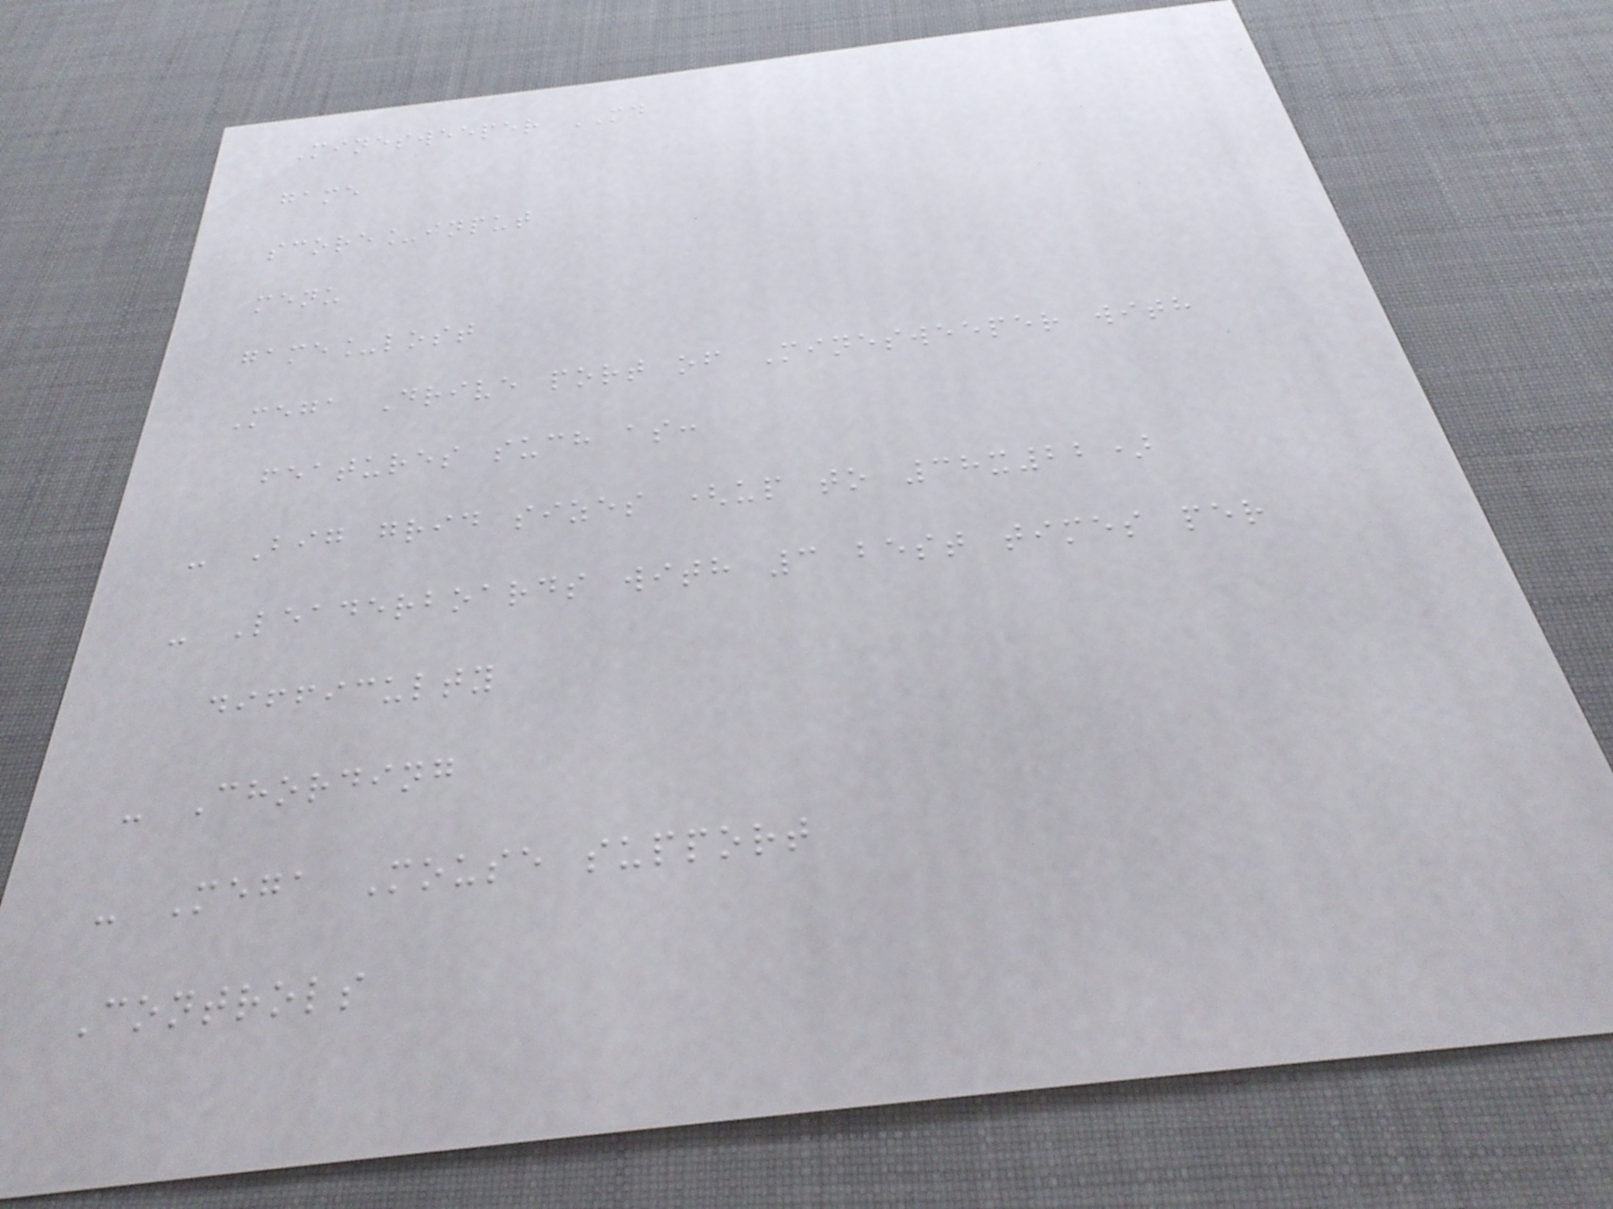Minesweeper MD
game
score_input
menu
game_lost
Mega Drive port of Minesweeper with
features such as:
- Big grid sizes (up to 38x22)
- Leaderboards with 3 best times per
difficulty
- Chording
- Mega Mouse support
Controls
